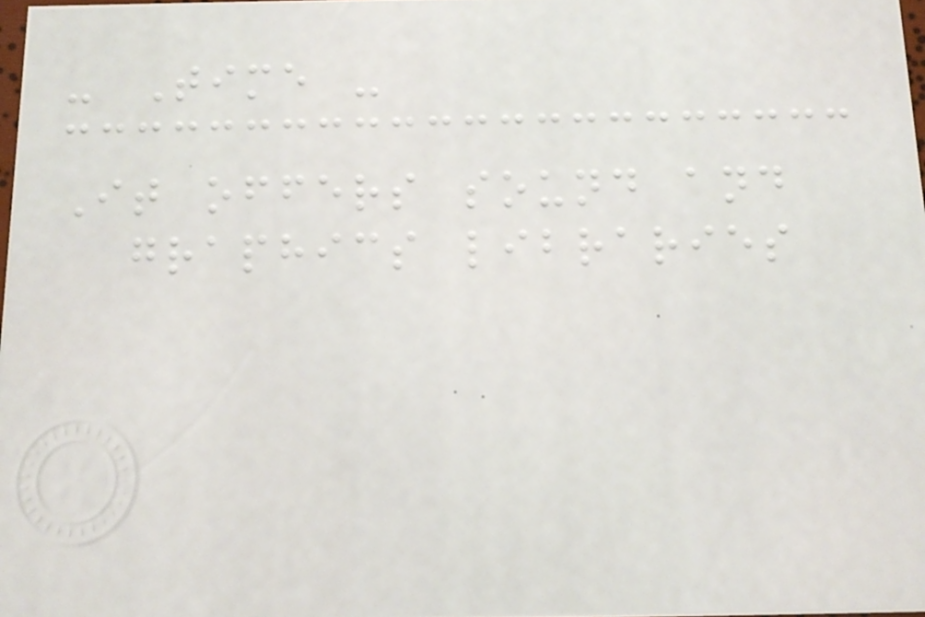- Time -
It offers sound and
graphics libraries
